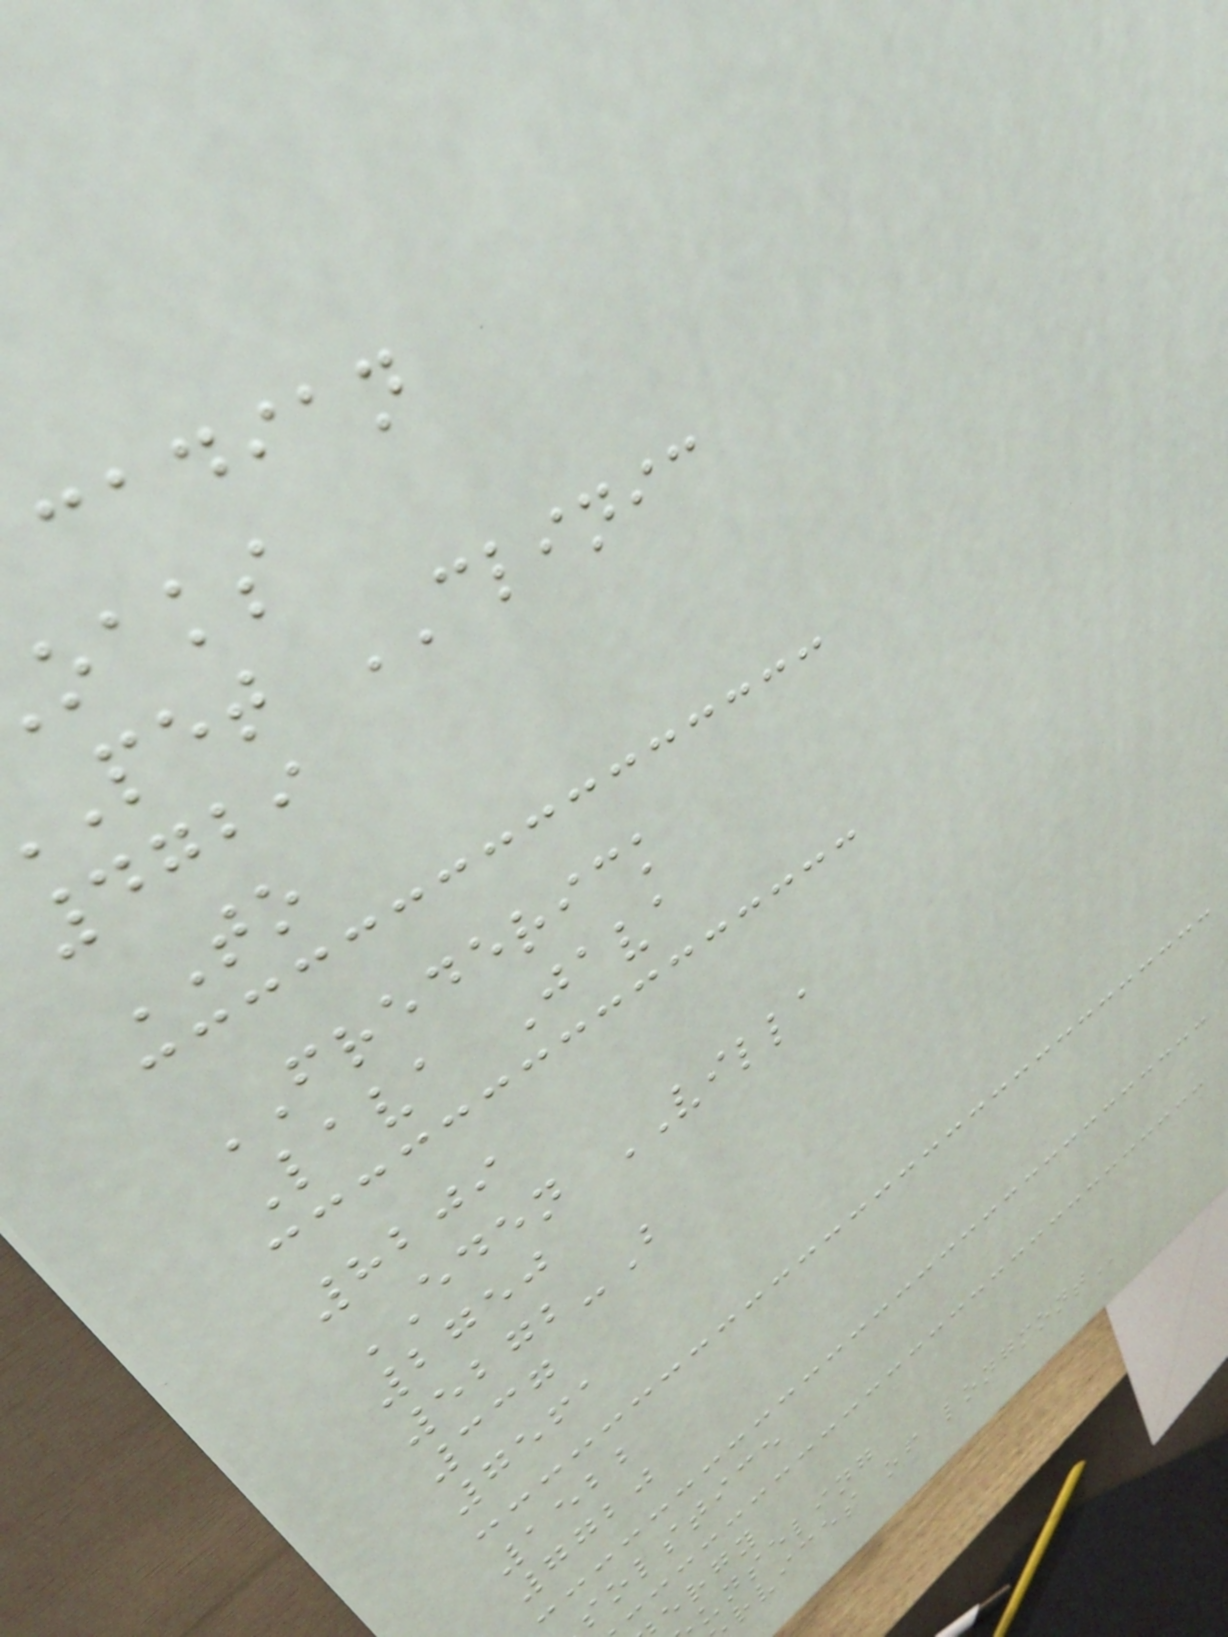cadian
oaks
pet CLINIC
4729
TO
FREDERICK
Lava Java
8209
EDEN VILLA
2750
5272-B
337
7561
1522
7720
solstice
ergy
unseling
rvices of
